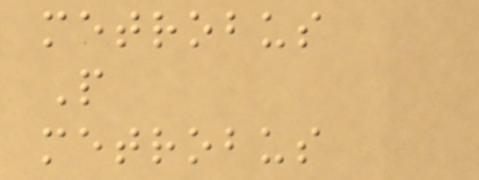metrobus
P
metrobus
